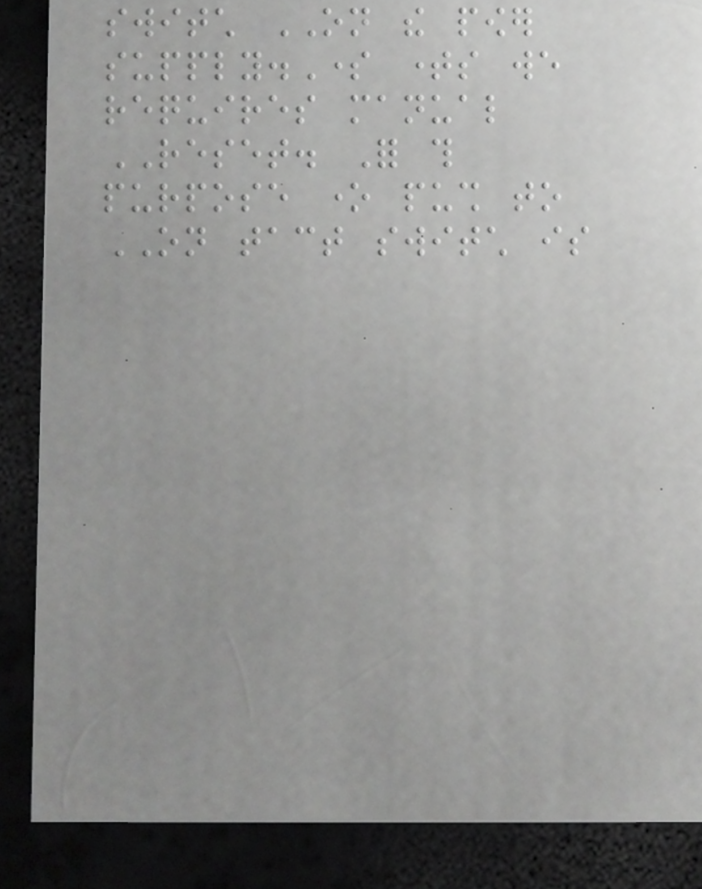switch ON the power
supply.Some times we
requires manual
RESET. For this
purpose one push to
ON tact switch is
